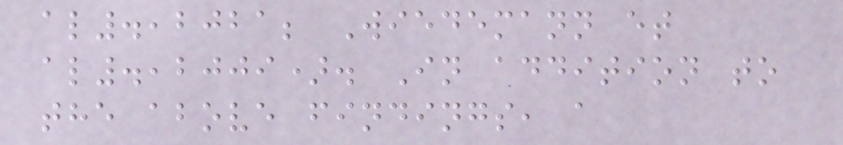al.,2021; Wiedemann et
al.,2009). In addition to
the above findings, a
